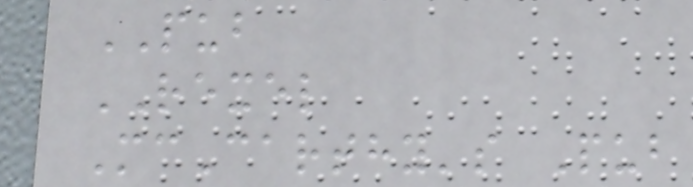PUB
REXEL
McCarthy's Pub
